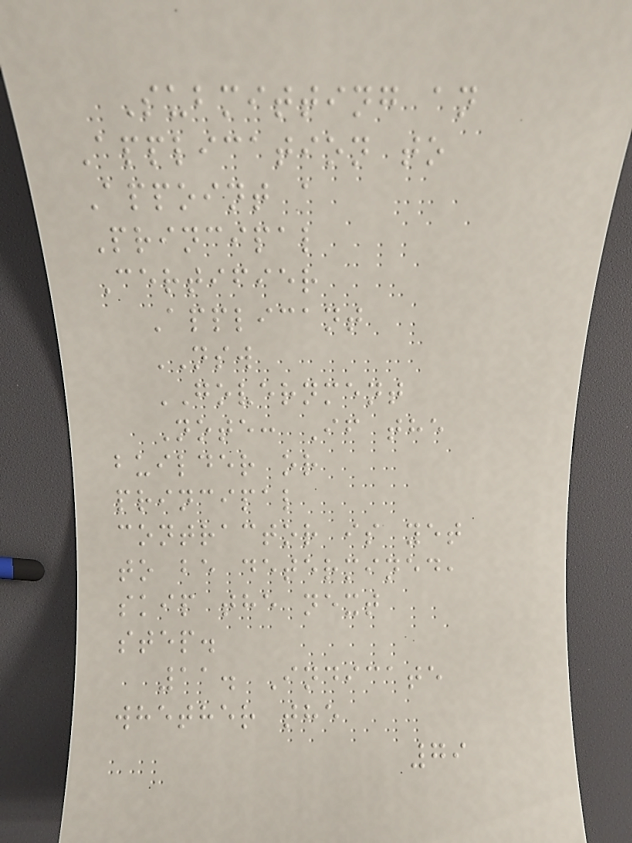Submitting an
Application to
Appoint a
Principal
Certifier
Applicant
NSW
GOVERNMENT
Note: If the
builder or
principal
contractor is yet
to be determined,
skip the next
step.
11. Indicate
whether the
79
